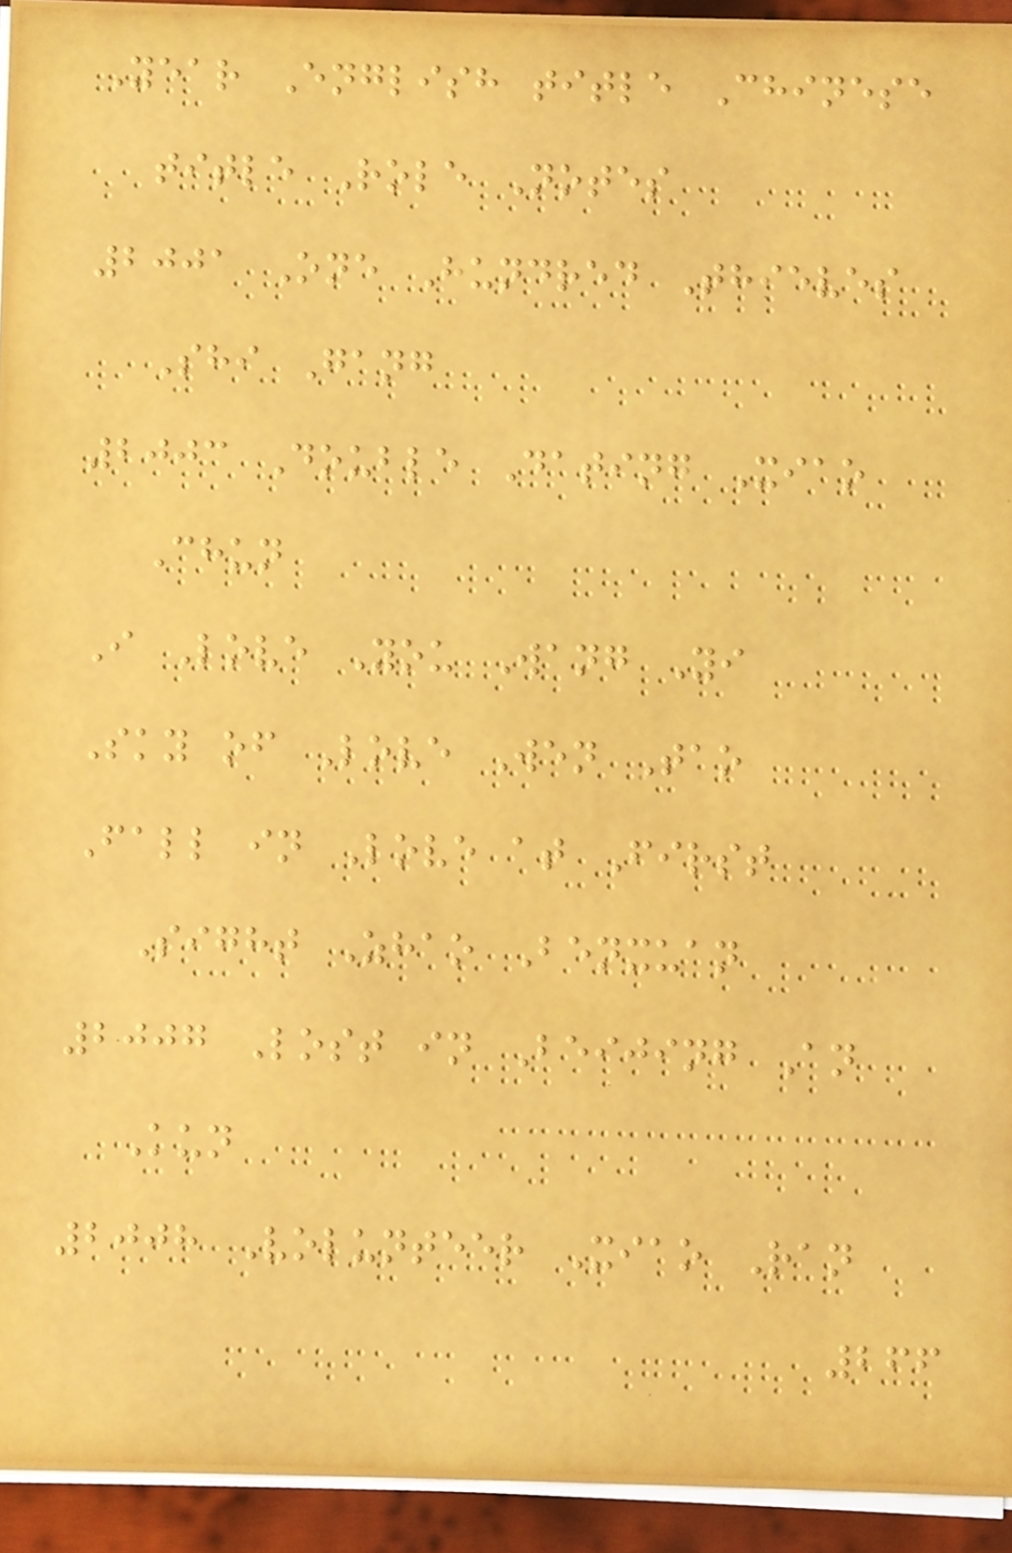Year English title Chinese
title Role Notes
2001 One Hundred Thieves
Shi Gang
2003 Double Dating Xiao
Chun
I Love You Wang Yi
Sky of Love Wen Tao
Fall in Love at First
Sight Zhao Benxuan
2007 Lost in Beijing An
Kun
2008 Volunteer Xiao Ran
266
